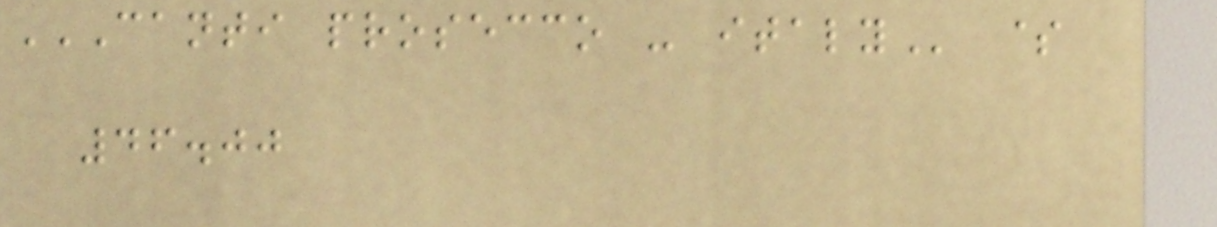CANTI PROSECCO - ITALY $
46.00
